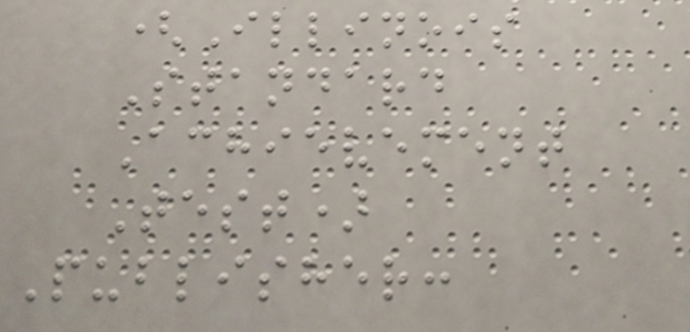(Illinois
Standard
Achievement
Test)
Publisher:
